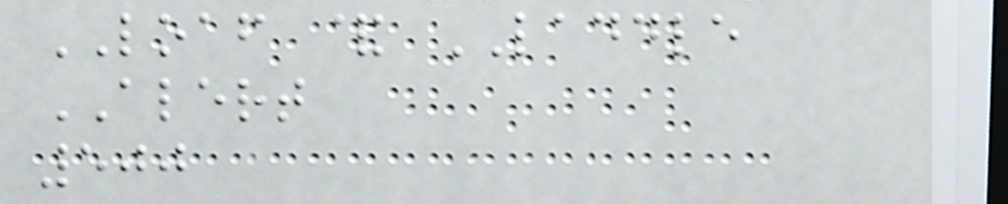LOAF & LADDLE
ALERT
500
